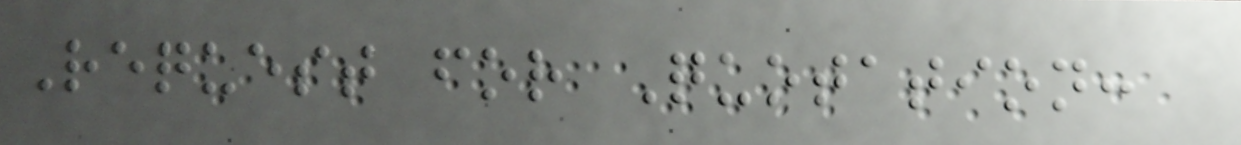Request for Quotation:
